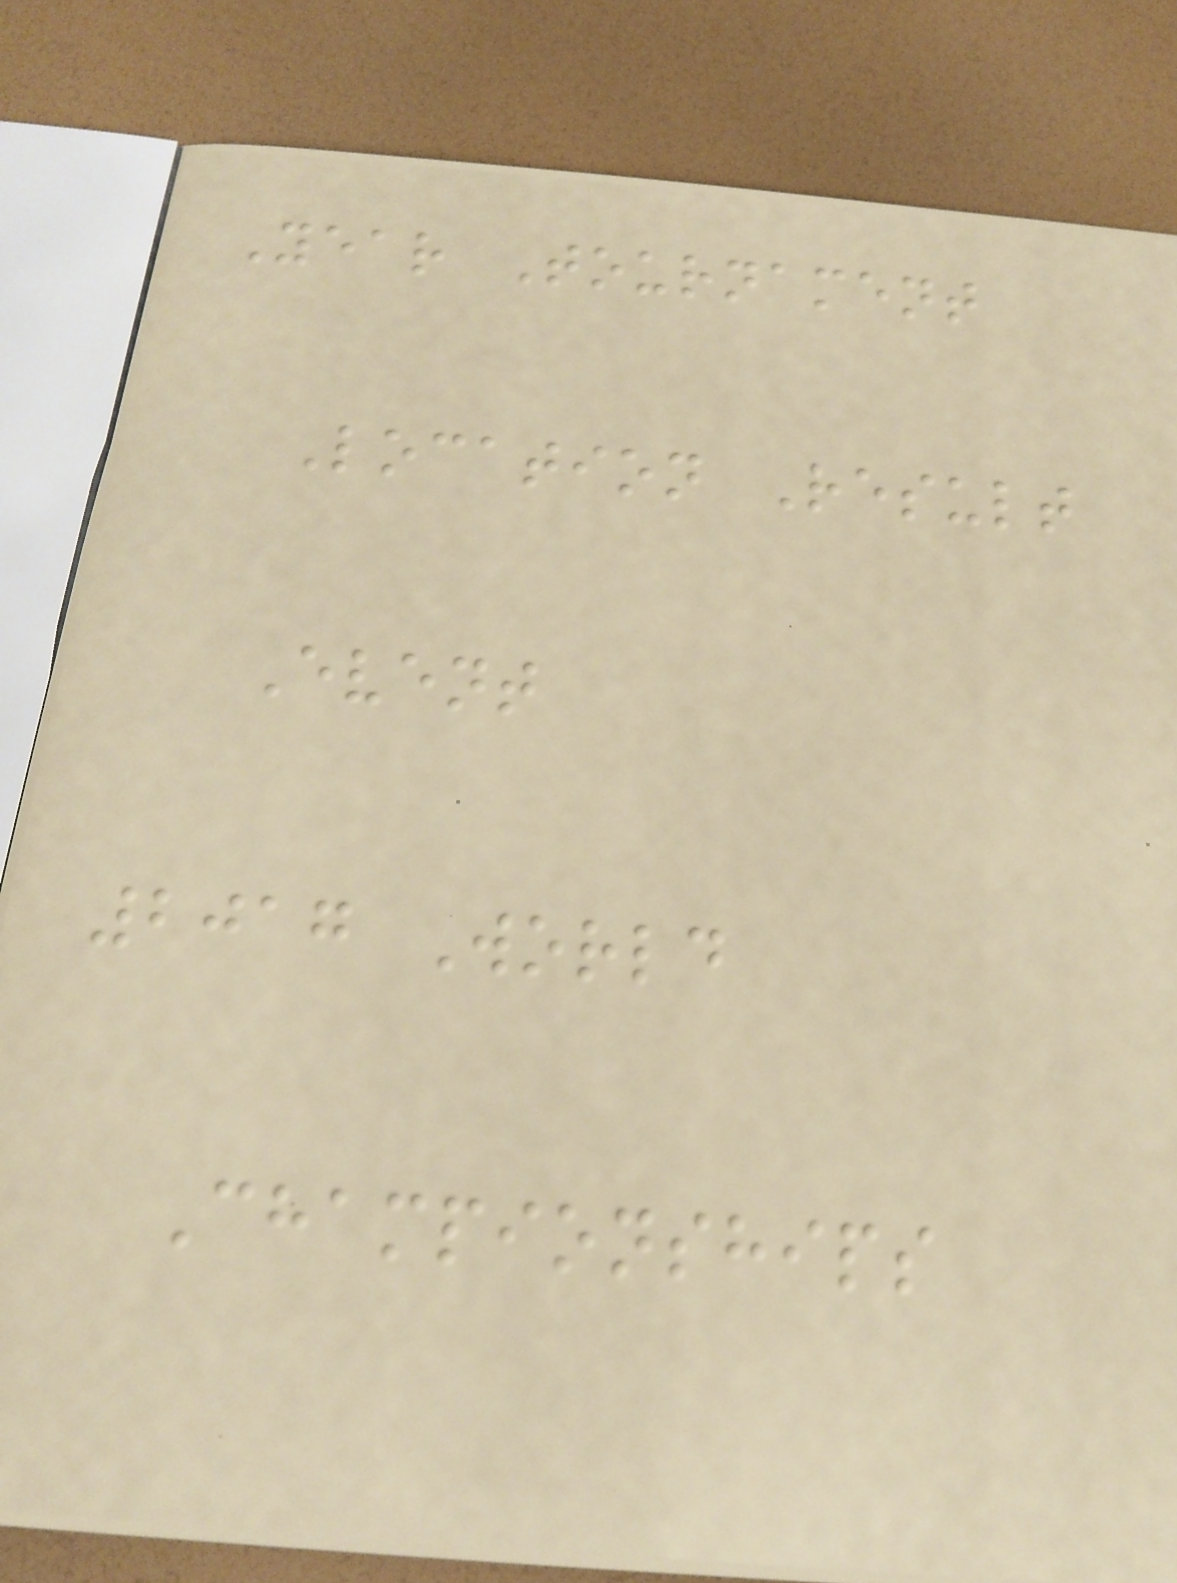Year Tournament
Location Result
Event
2017 World
Championships
